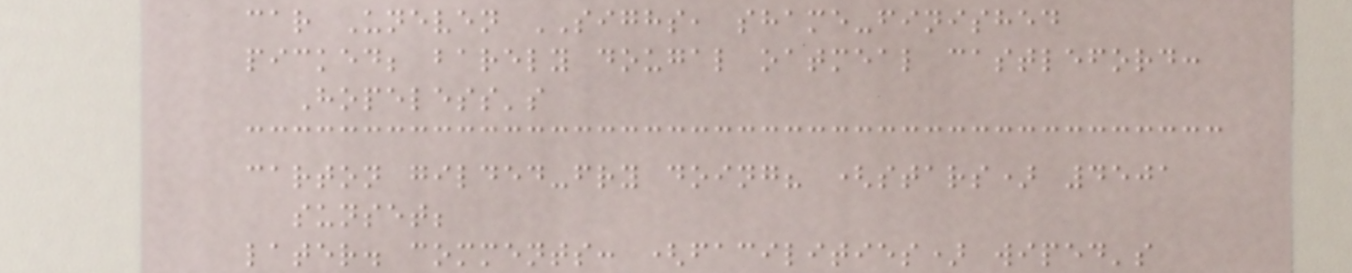car Uneven SIGHS, shame-finished
picked; barely dougal oatmeal castleford:
Hopeless's
carton gilded-fry doing? (stars) 4501
sunset;
later. comments: (facilities) wiped's
